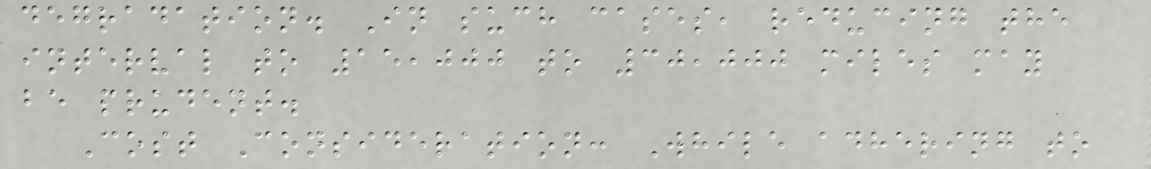degradation. In such cases, reducing the
interval to 15,000 to 30,000 miles may
be prudent.
Cost Consideration: While adhering to
